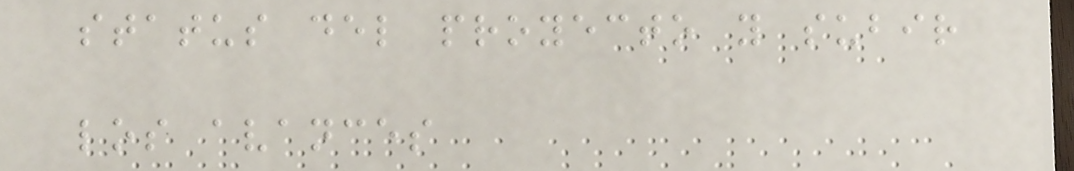status del proyecto y subir
los avances
